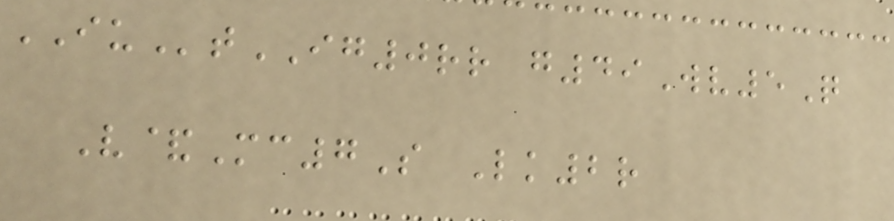IUtIG0rr g49Wv5Q
V&Mc7S Lk2r
